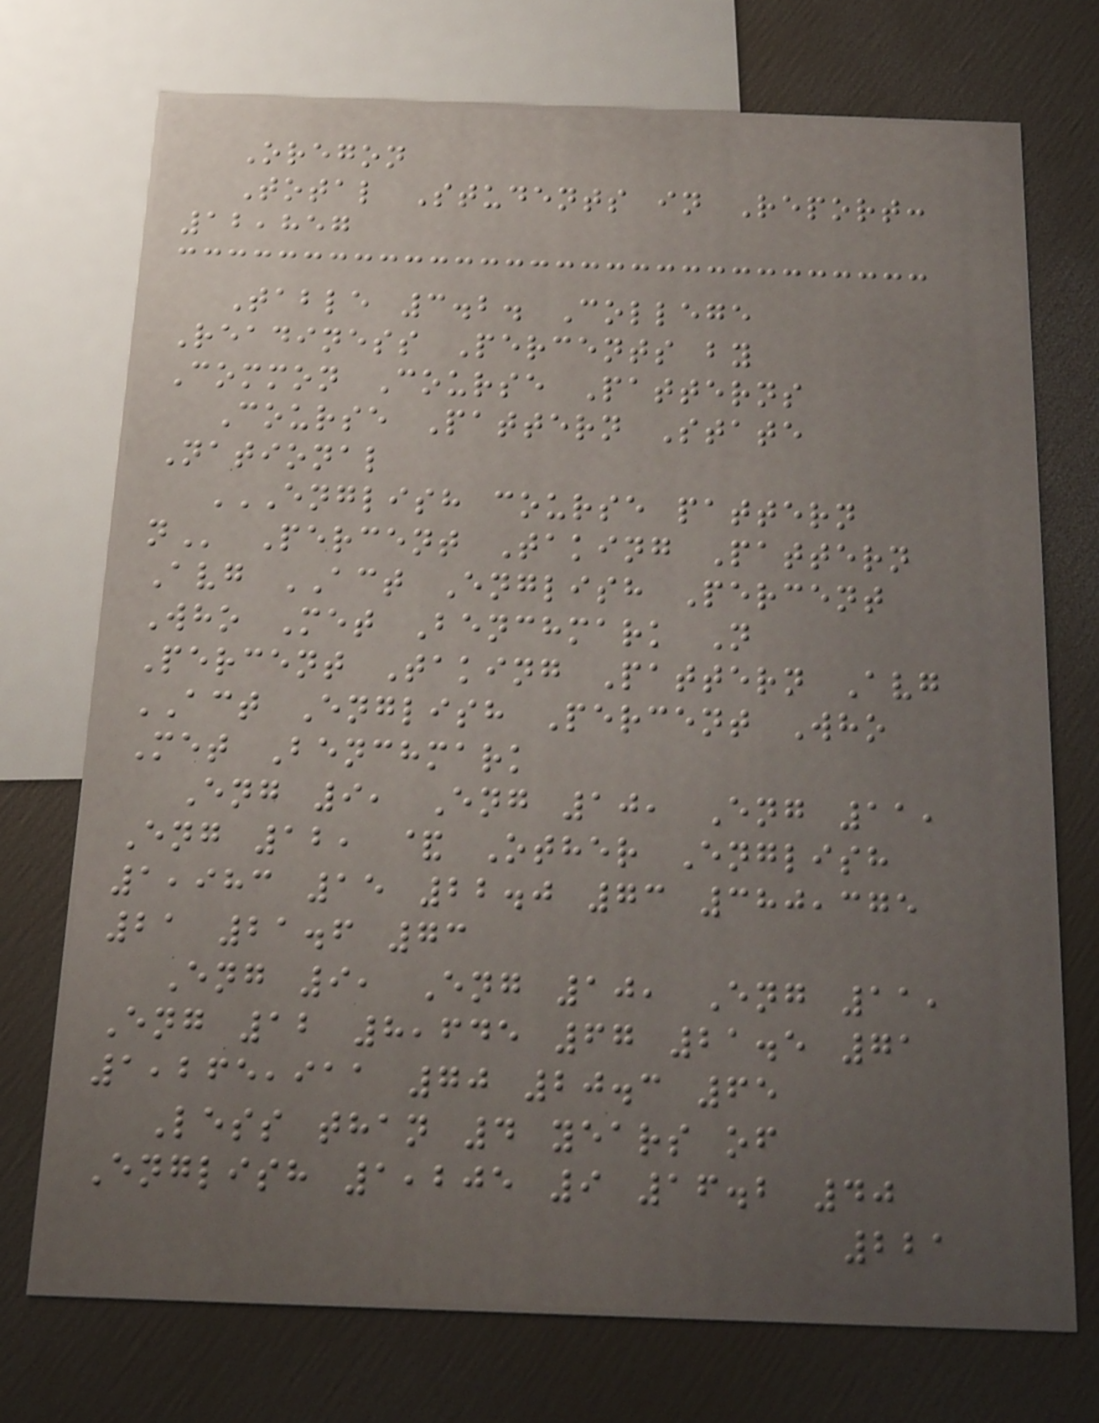Oregon
Total Students in Report:
12,857
Table 3.2. College
Readiness Percents by
Common Course Patterns
Course Pattern State
National
ENGLISH COURSE PATTERN
N Percent Taking Pattern
Avg ACT English Percent
Who Met Benchmark N
Percent Taking Pattern Avg
ACT English Percent Who
Met Benchmark
Eng 9, Eng 10, Eng 11,
Eng 12, & Other English
1,983 15 22.0 73 380,375
21 21.6 73
Eng 9, Eng 10, Eng 11,
Eng 12 8,645 67 21.5 71
1,265,911 70 20.3 65
Less than 4 years of
English 1,205 9 16.2 40
221
